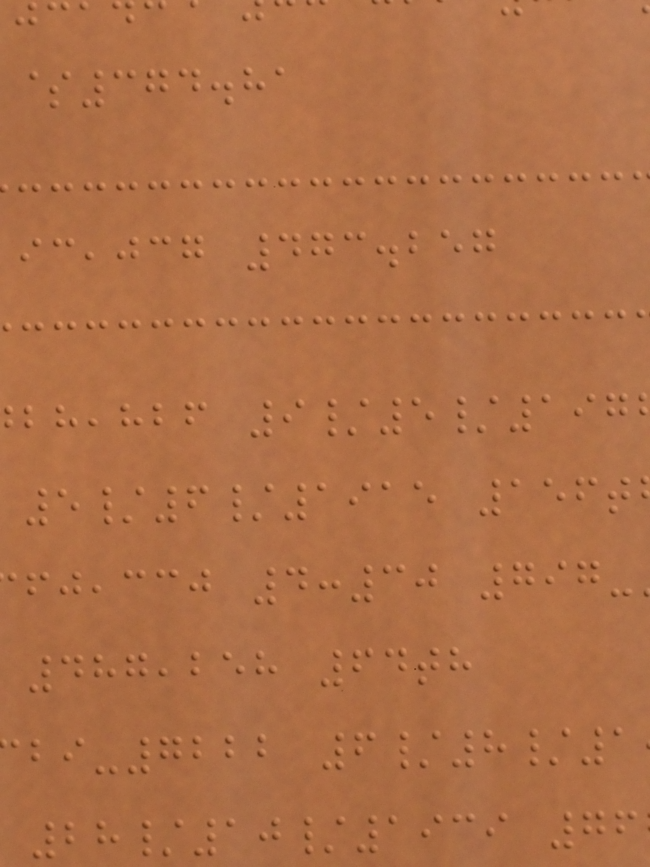$374.81
,jcg 473.257
,hbf 9/5/197
5/6/1915 156t
,ccj 4:30 797-
487,258 64th
-7222 6/8/1
28/10/1939 76
